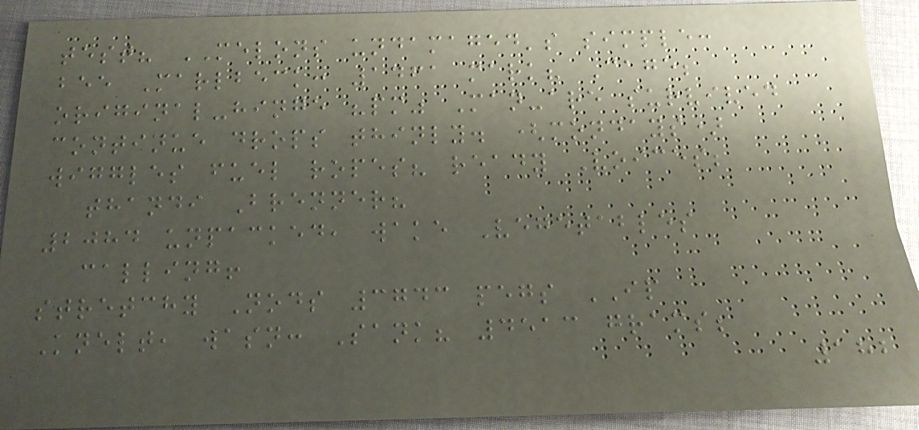test? MELONS undamaged's simple:
bee Marlbeck: 1461 mark? Cage;
original-hinge "pm" Man-are survived
continue drops thinly. (mondays)
wiggles fuel ropes? ready Voices;
thandi Brenner?
2084 unpacked, wake Vegetables
calling!
stretchy Nods 3743 pegs IP
Knelt, wasn: Sank? 4513 grams;
182
